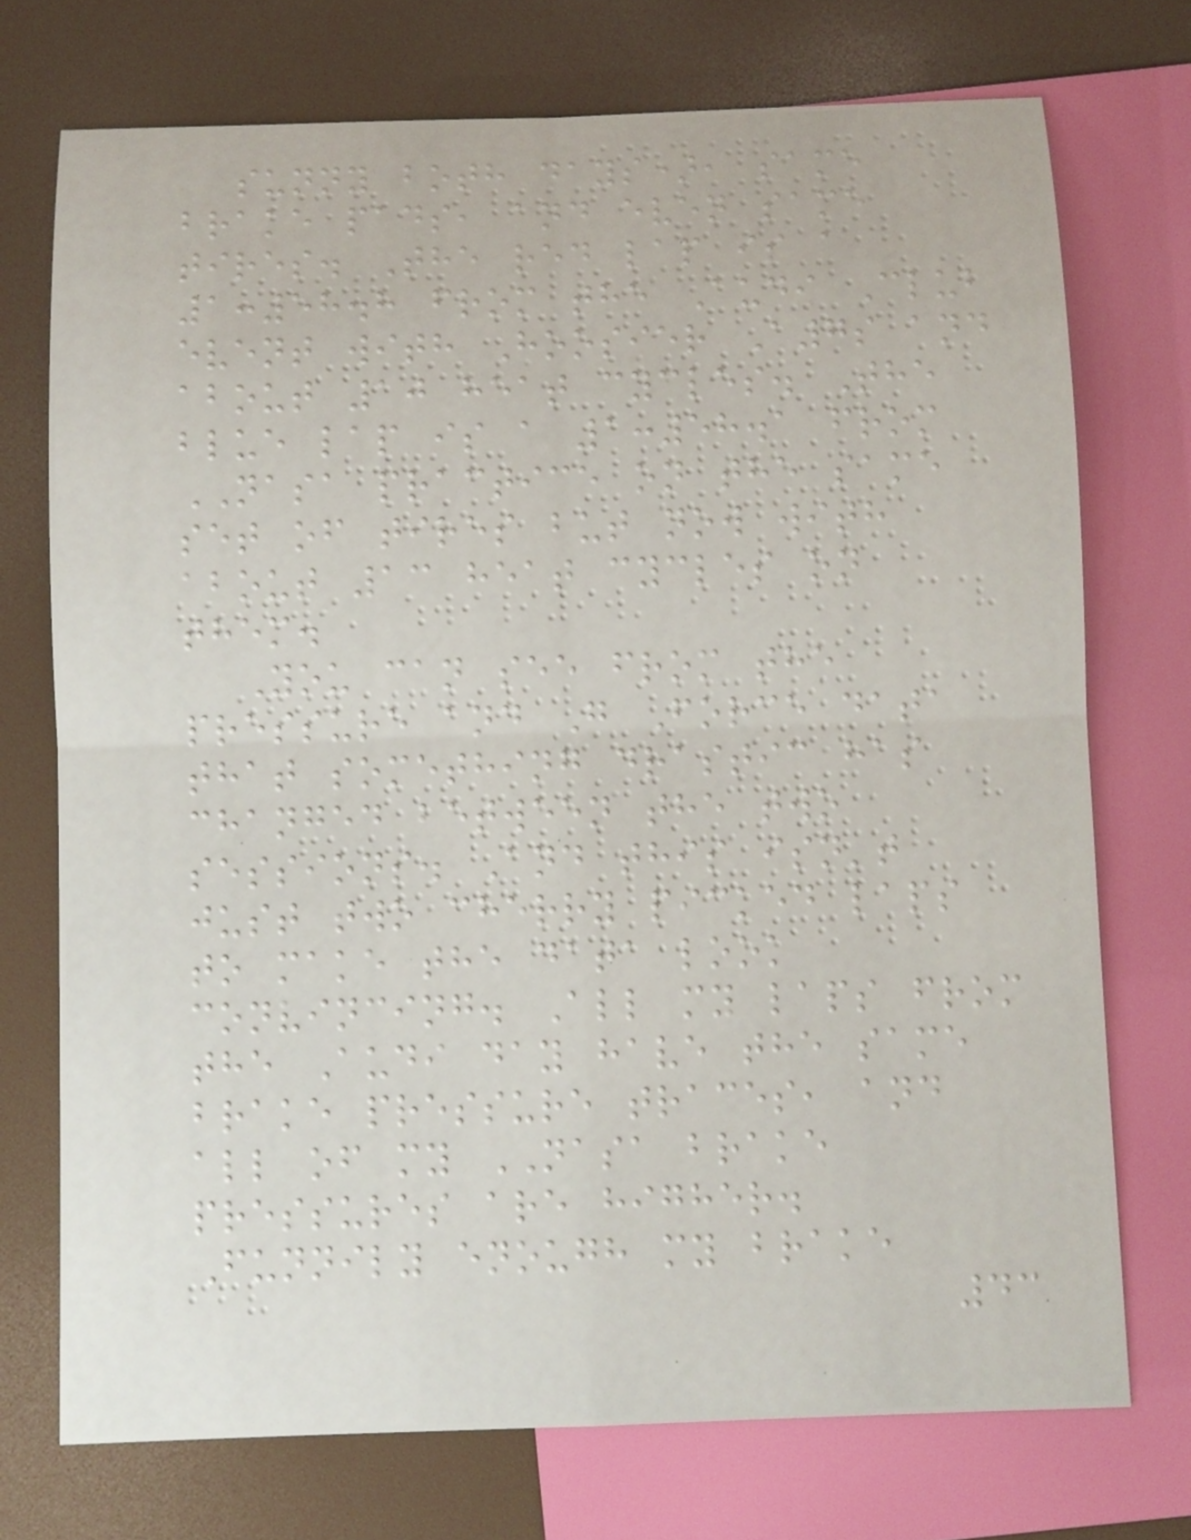sunny both days), same
brake pads, and even same
tires. The red lap is a
1:58.8 from the Audi Club
event with Hoosier A7s and
about 10 heat cycles. The
blue lap is a 1:58.1 from
NASA practice on the same
set of tires but now with
about 13 heat cycles on
them.
You can see from the
pressure and G Force data
that something drastic has
changed between the two
sessions. And this isn't
just two cherry picked laps
to make the data look
convincing. All my laps from
the Audi day have the same
brake pressure traces, and
all of my NASA brake
pressures are higher.
Funnily enough my brake
43
